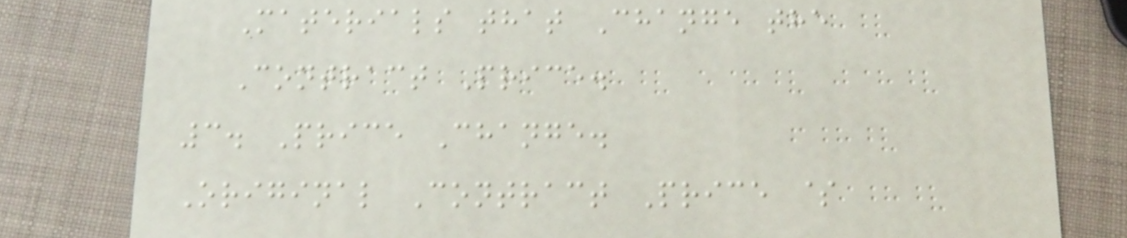Materials that Change the
Contract Price.
3. Price Change.
Original Contract Price $
